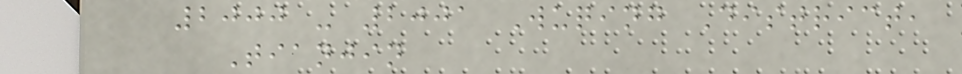2000 - 2001 Wuqing District,
Tianjin
